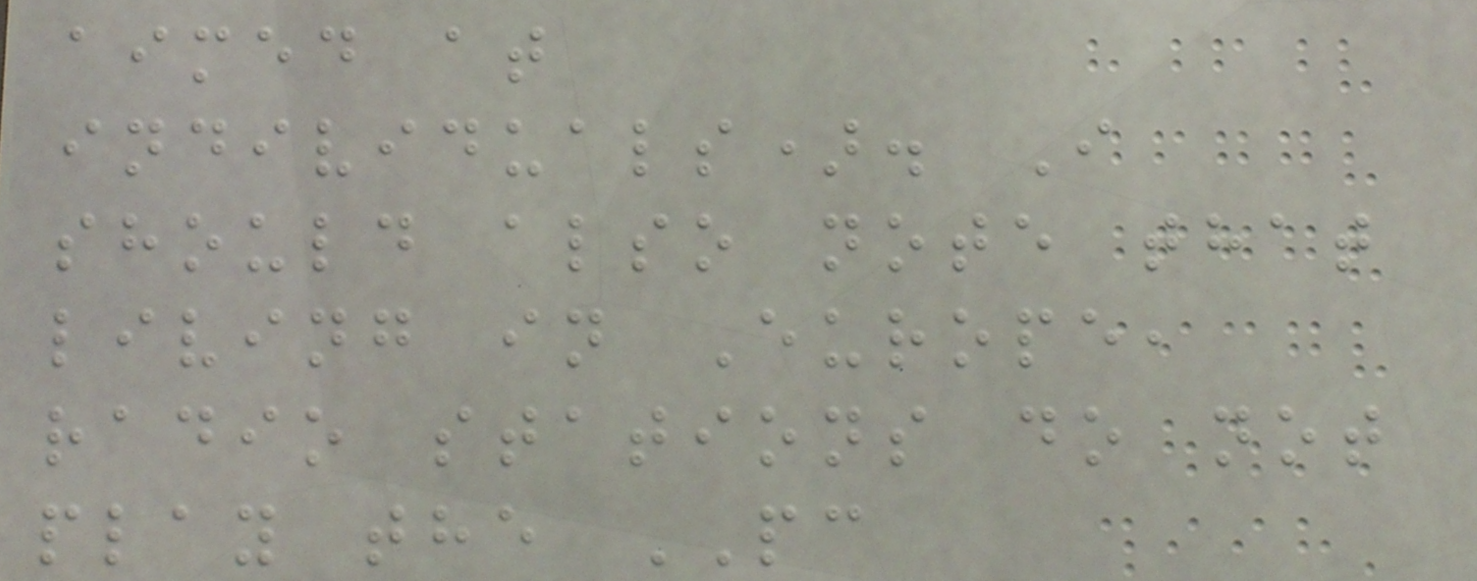aimed at
individuals). I
should also note that
living in Europe,
radio stations do not
play the PC
